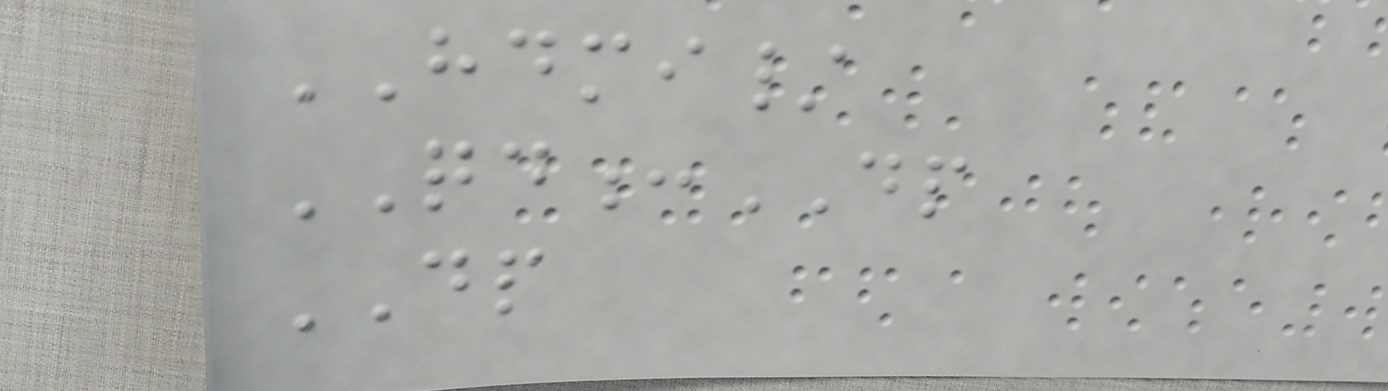HDMI/
QD:DP
DP
